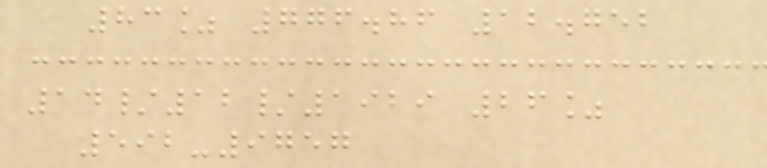83% 776.86 12.752
14/12/1929 26%
592-9757
